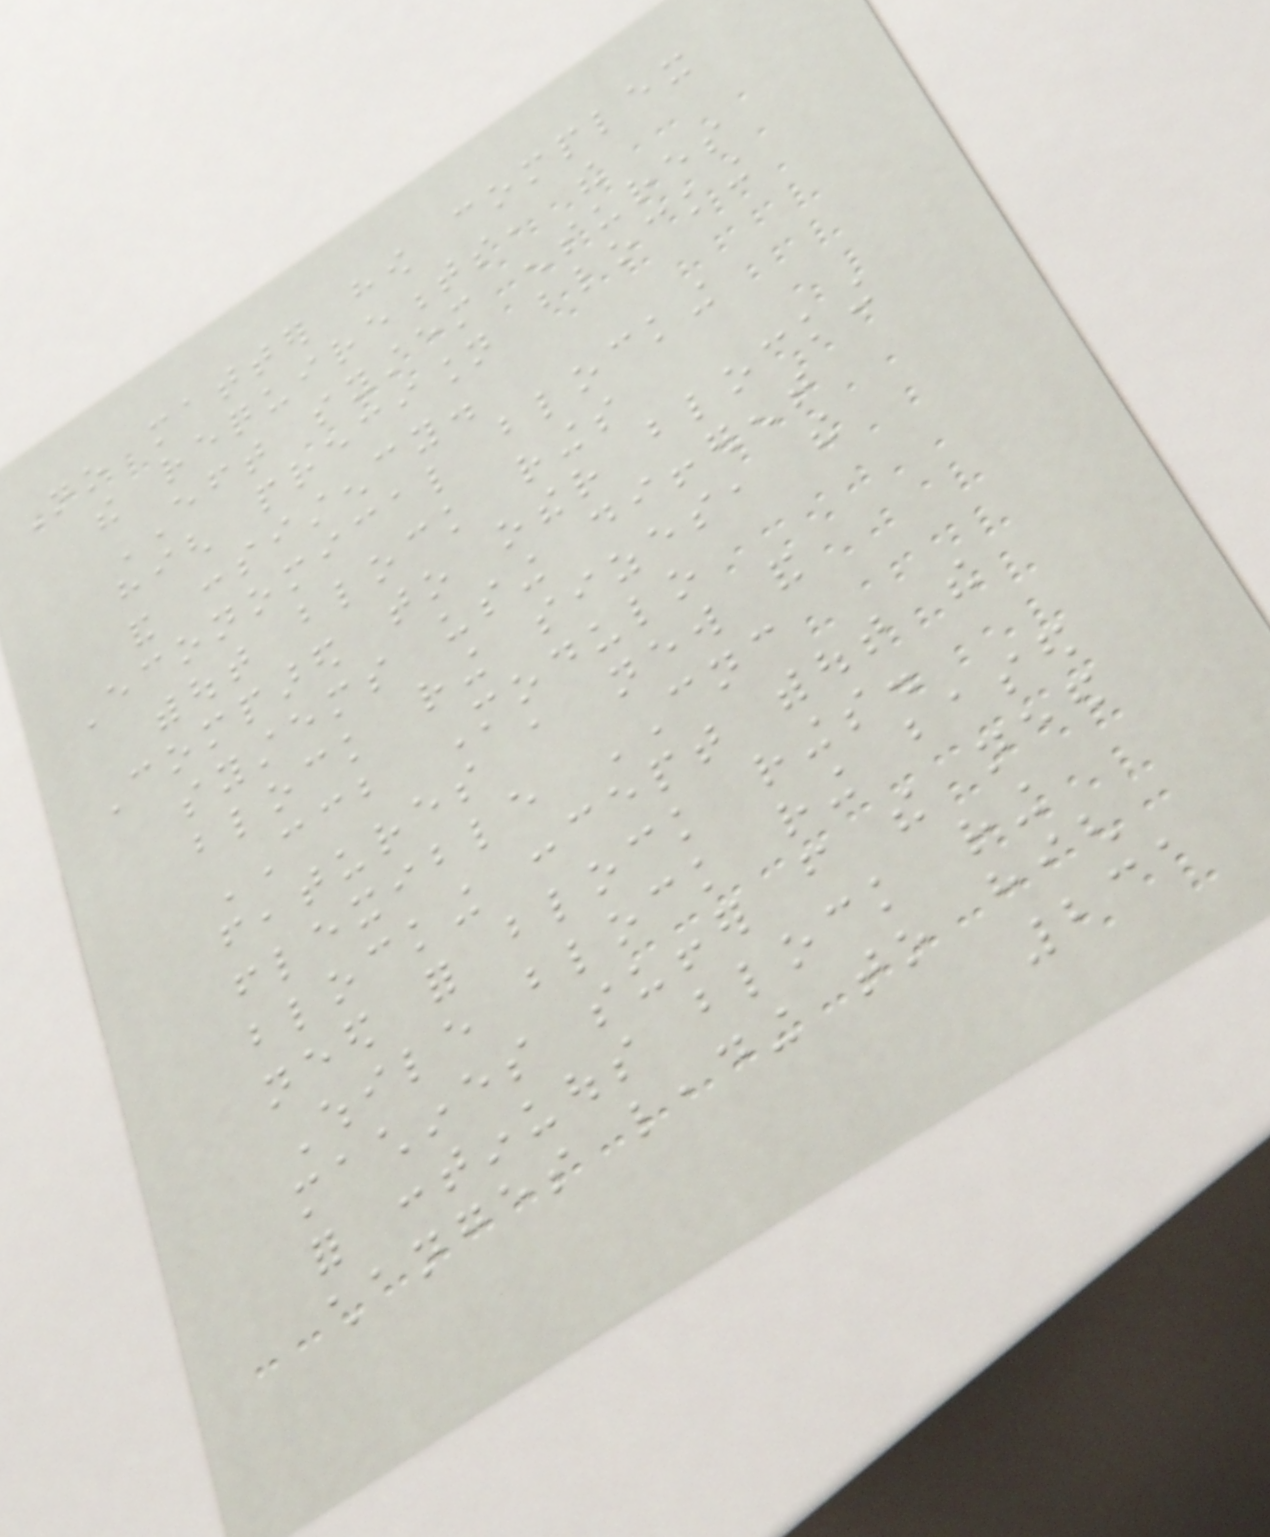No matter how complex
the requirements, the
EFT system ensures
high precision blocking
and consistency.
Economical blocking
without block rings
Compared to other blocking
systems using different
block ring sizes, the
CCB Modulo
features a new and
flexible CNC
blocking concept without the
need for block rings.
While block ring based
machines suffer from the need
for continuous block ring
changes leading to high
231
